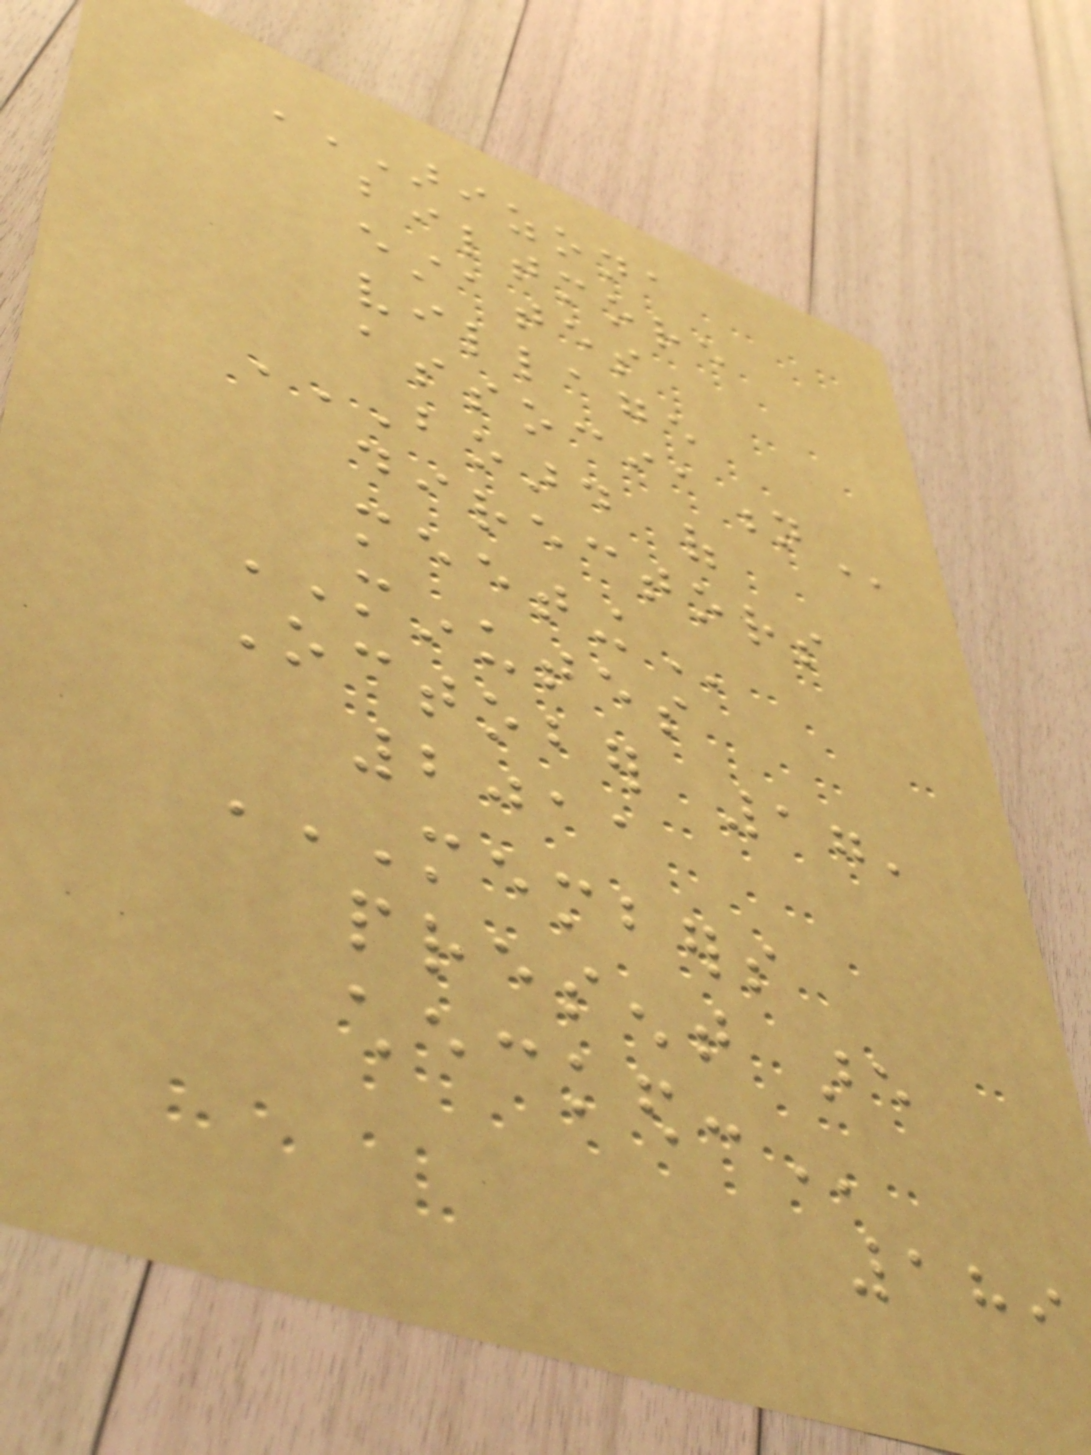ARIZONA
BILTMORE
ESTATES
VILLAGE
ASSOCIATION
BOARD OF
DIRECTORS
MEETING
MINUTES
October 17,
2011
MEMBERS
PRESENT ARE
CHECKED:
189
